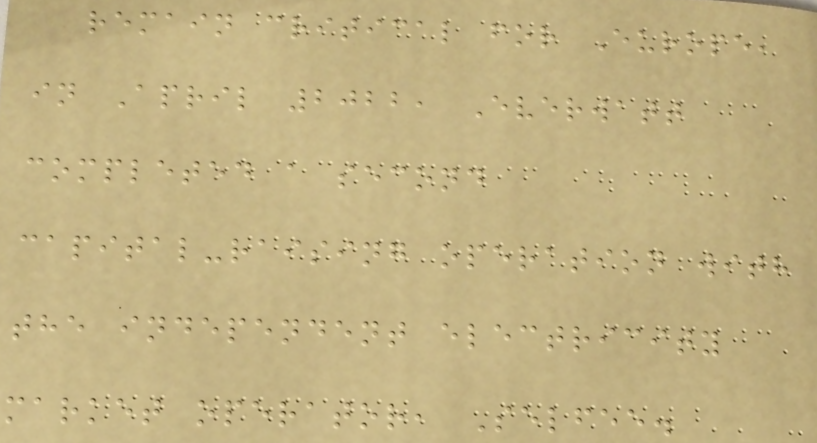remain critical for Europe,
in April 2022, Everwatt
completed a second
capital-raising operation with
the independent electricity
market operator, Selfee.
